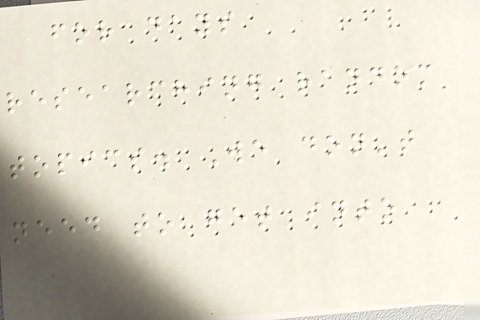for days
researching random
topics. We don't
need to get into
